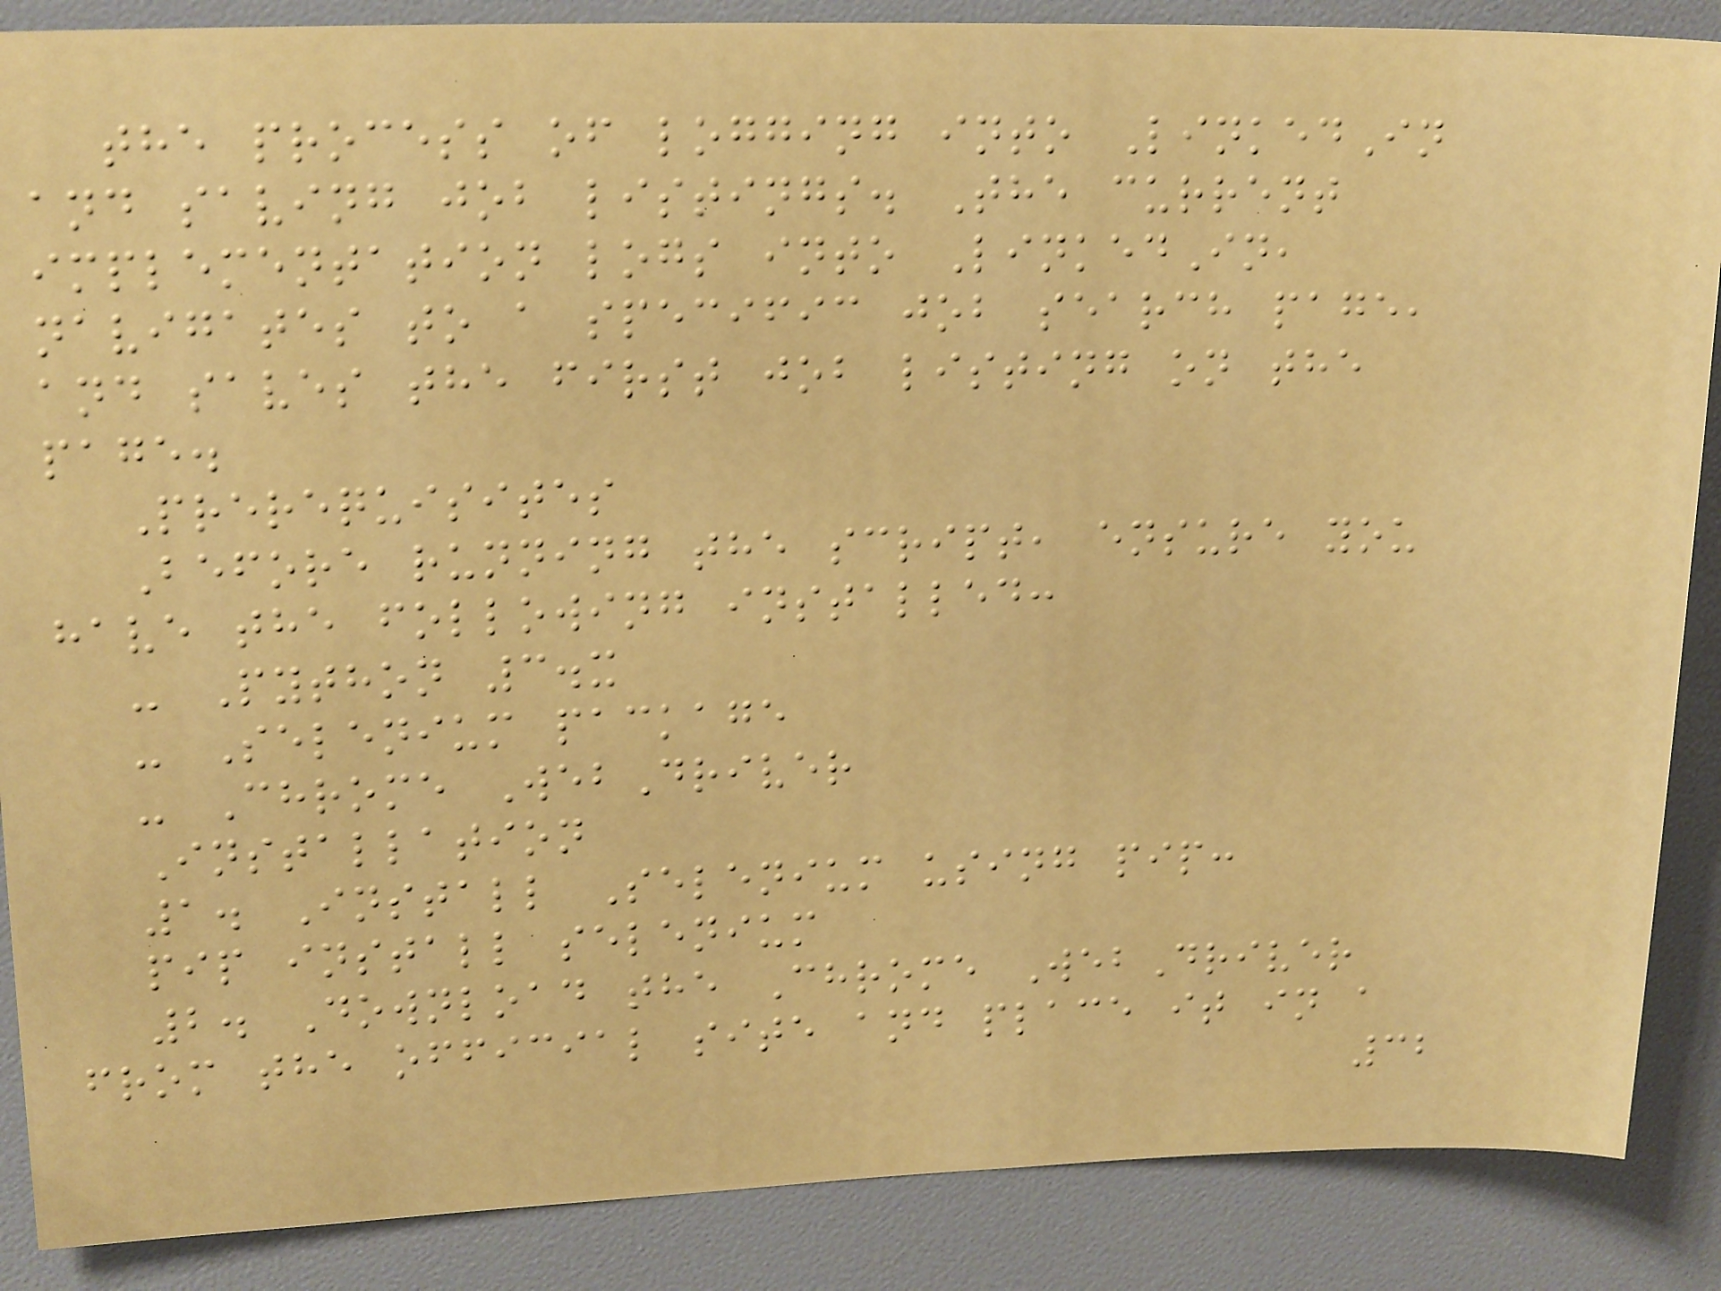the process of logging into LinkedIn
and saving job listings. The current
implementation logs into LinkedIn,
navigates to a specific job search page,
and saves the first job listing on the
page.
Prerequisites
Before running the script, ensure you
have the following installed:
- Python 3.x
- Selenium package
- Chrome WebDriver
Installation
1. Install Selenium using pip:
pip install selenium
2. Download the Chrome WebDriver
from the official site and place it in a
32
